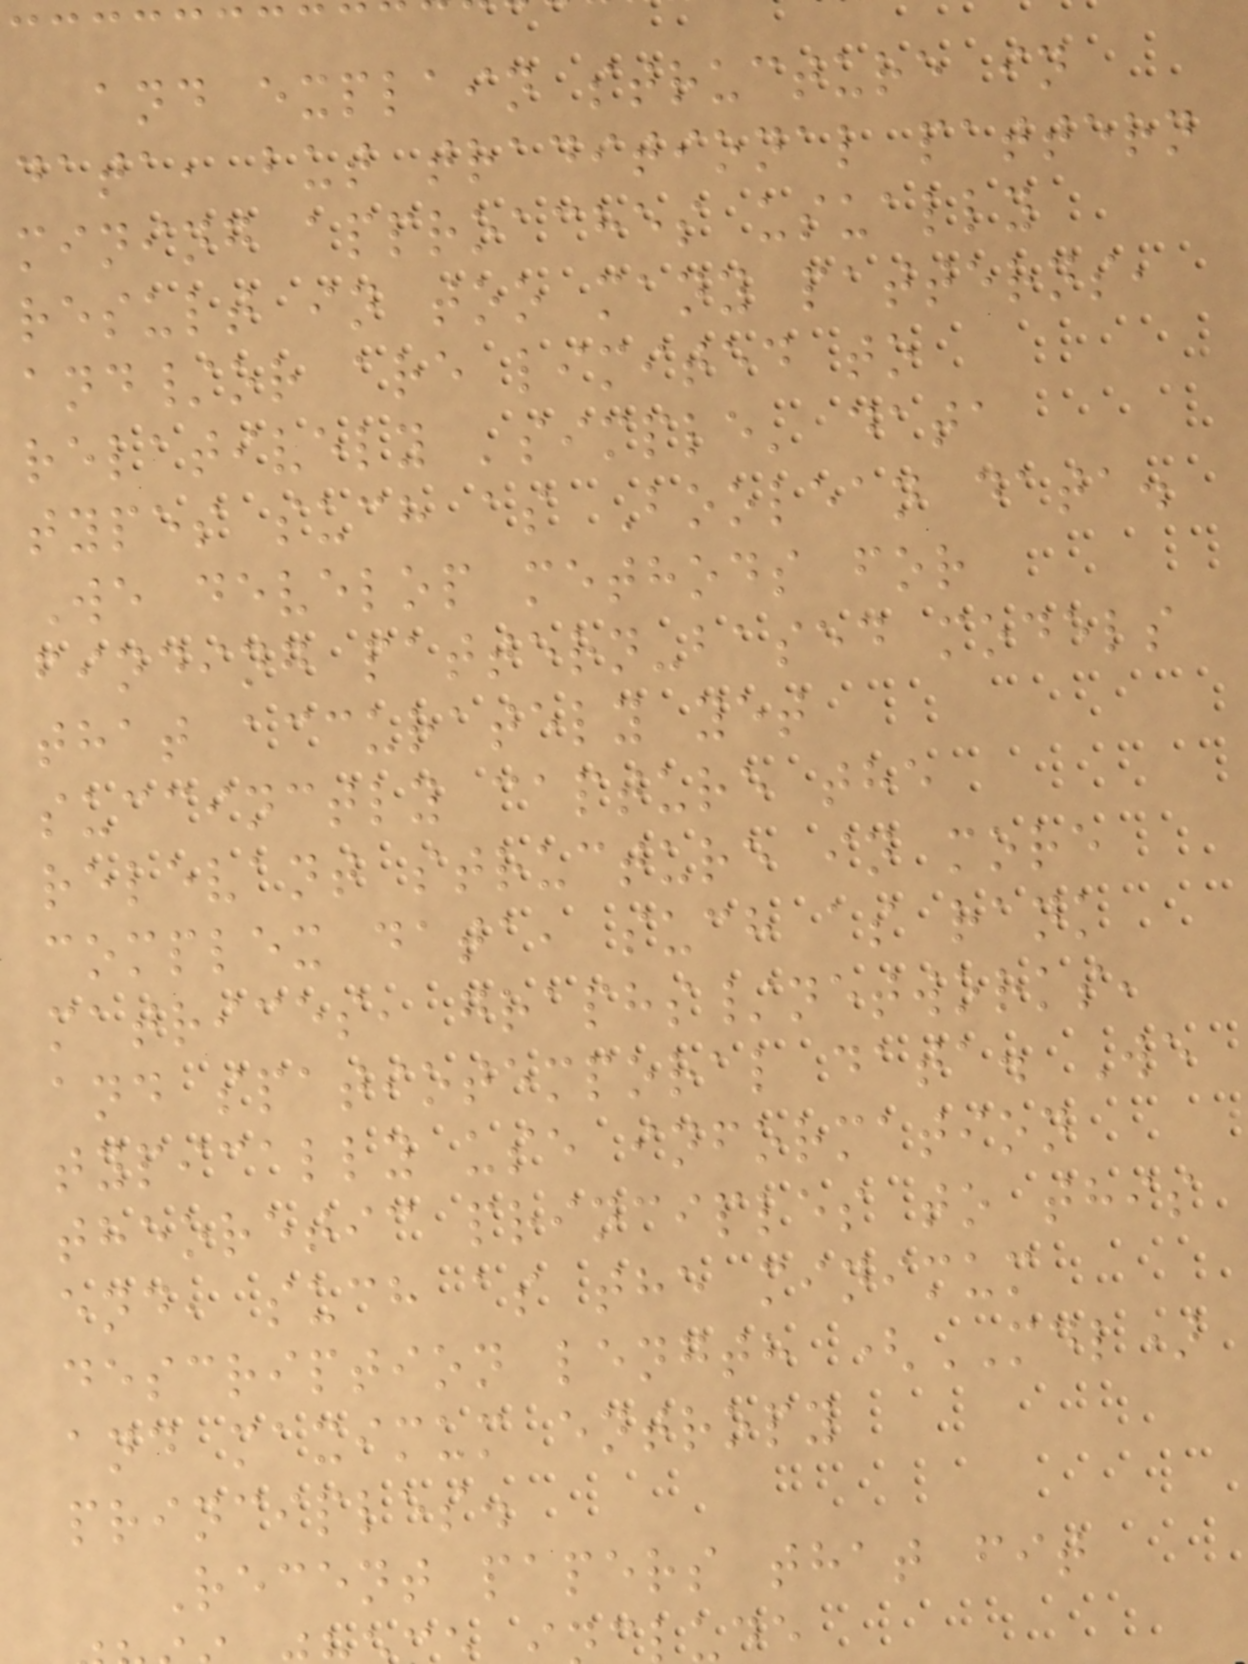and explain structure in
data, but traditional pattern
mining approaches usually
result in too many patterns,
and/or are limited to
relatively 'simple' data
types such as Boolean data.
We develop methods for
finding pattern-based models
that accurately yet
succinctly capture the
relevant structure in more
complex data, such as rank
matrices, graphs/networks,
and spatiotemporal data. We
typically use information
theoretic principles to this
end, such as the minimum
description length (MDL)
and maximum entropy
principles.
Recent papers that fit
